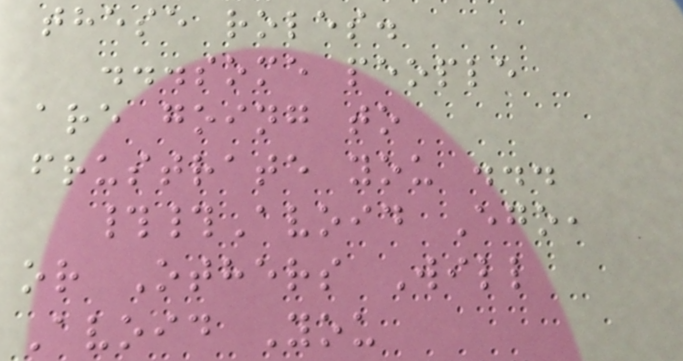these roles.
...some people
are going to
frustrate you ...
##Avoid Ego,
or Others Will
Avoid You
